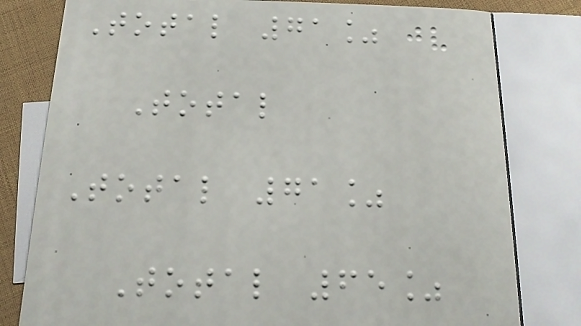Total 71%
Total
Total 71%
Total 65%
